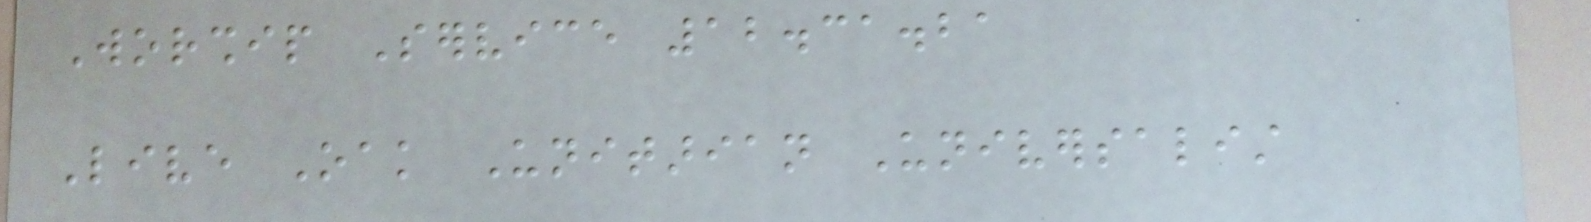Worship Service 12.31.21
Live Oak Unitarian Universalist
